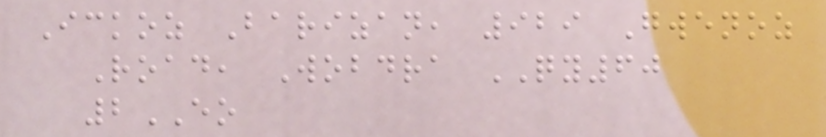Ickoz Barizan, 929 Gwenoz
Road, Wobdra QY60
2EO
